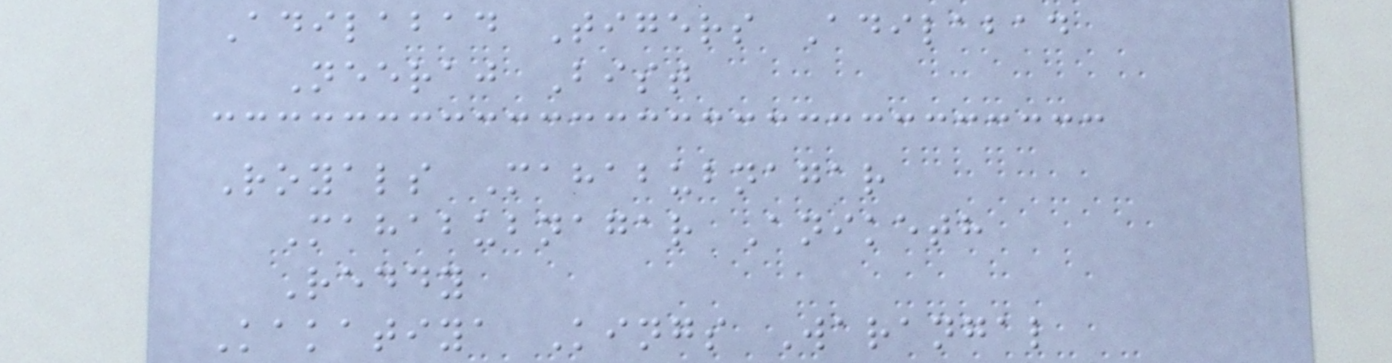Adilabad Tigers Adilabad
Neeraj Bist
Royals Mahabubnagar
Mahabubnagar Aniketh
Reddy
Kakatiya Kings Warangal
